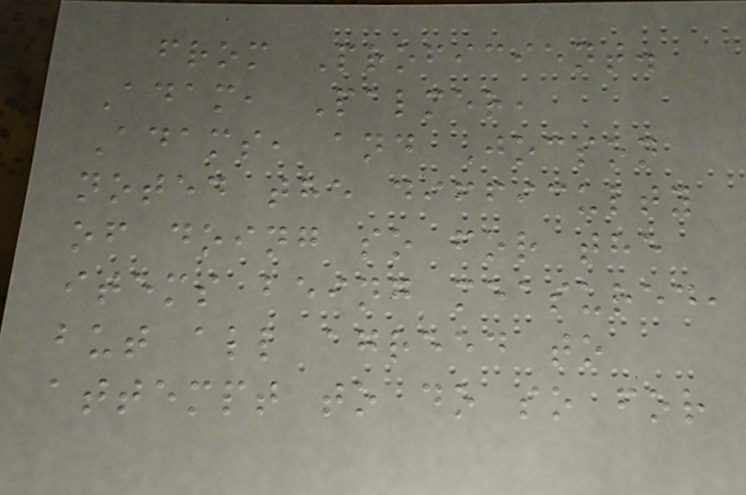from Proficient.
Adam, Palmer,
Adams, and Jocson
noted the difficulty
of doing so for the
items being measured,
but all agreed to
attempt to do so for
